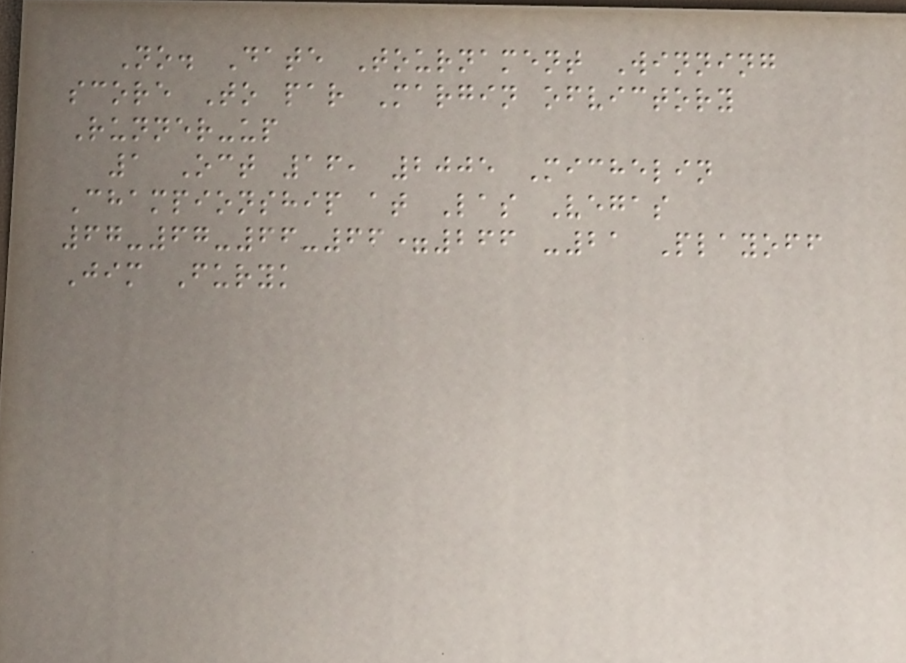No. Date Tournament Winning
score To par Margin ofvictory
Runner-up
1 Oct 16, 2005 Michelin
Championship at Las Vegas
67-67-66-66=266 -21 Playoff
Jim Furyk
